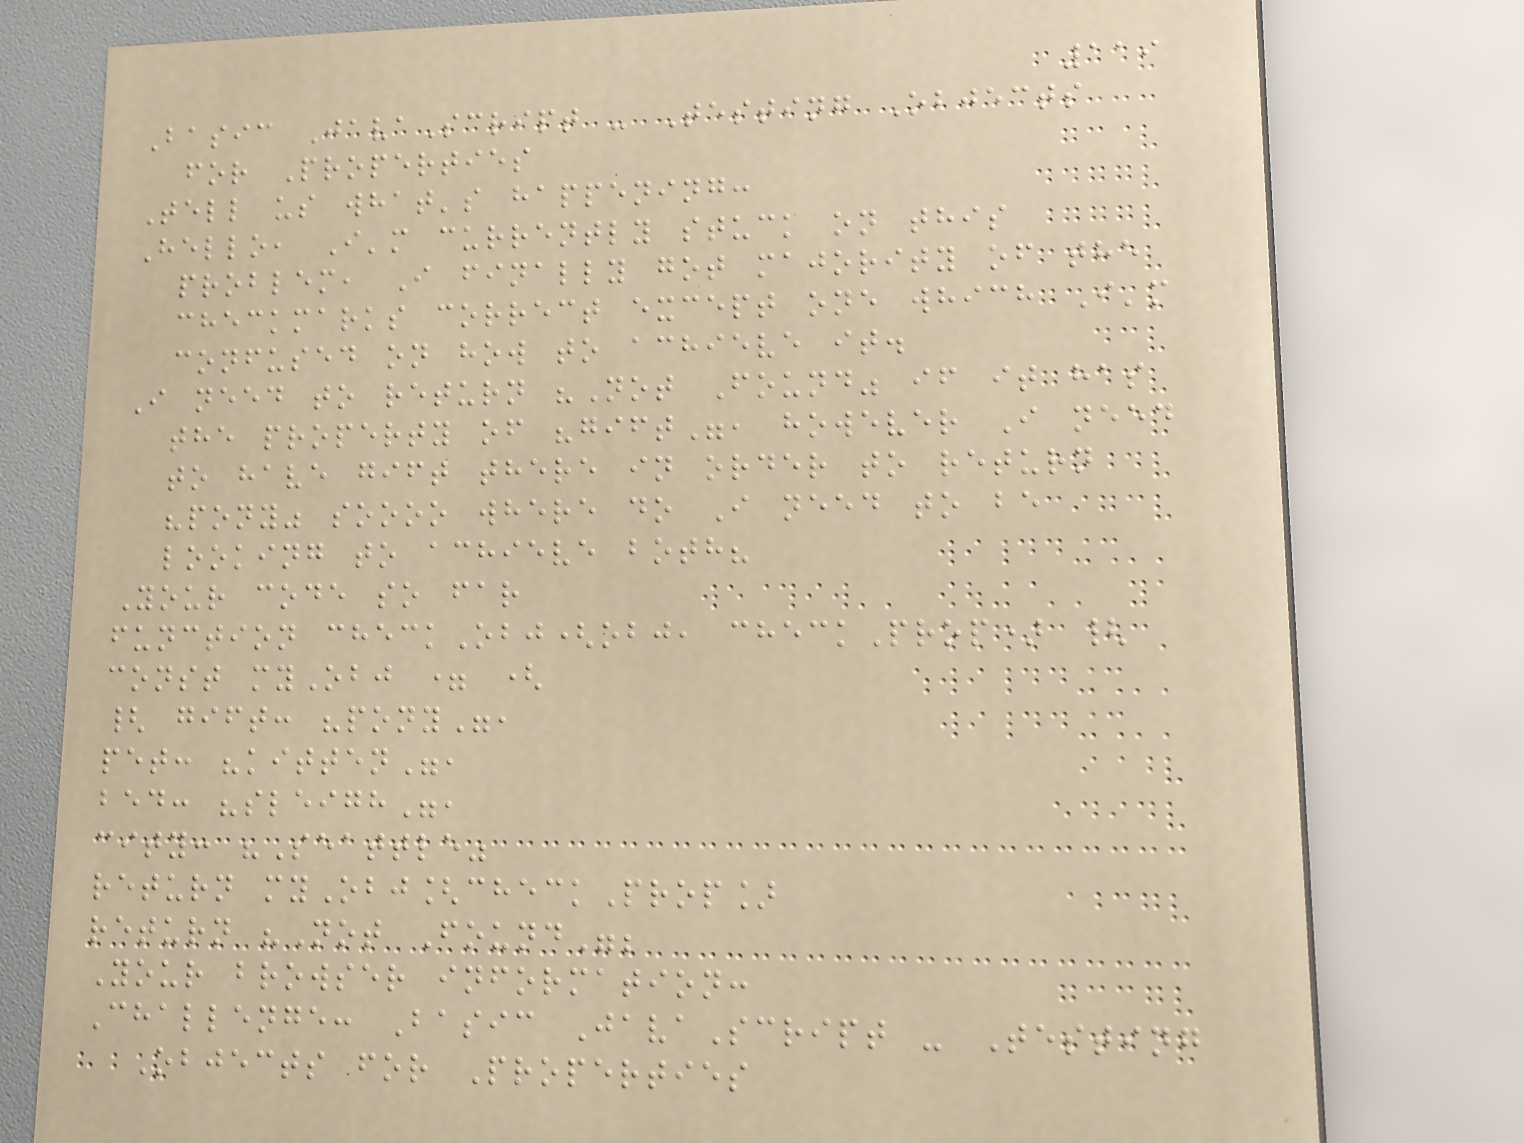119
Basic JavaScript - Testing Objects
for Properties
Tell us what's happening:
Hello, I'm currently stuck on this
problem, I finally got majority of the
checkmarks correct except one which I'm
confused on how to achieve it.
I need to return "Not Found" if it has
the property of "gift", however I need
to have gift there in order to return
"pony" soooo where do I need to be
looking to achieve both?
Your code so far
function checkObj(obj, checkProp) {
const myObj = (
{ gift: "pony",
pet: "kitten",
bed: "sleigh",
city: "Seattle"
return myObj[checkProp]
return "Not Found";
Your browser information:
Challenge: Basic JavaScript - Testing
Objects for Properties
